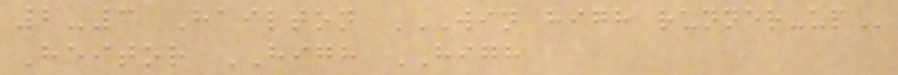2-3 Hailton WIN HIGH RUNNER-UP
Heitor HIGH HIGH
